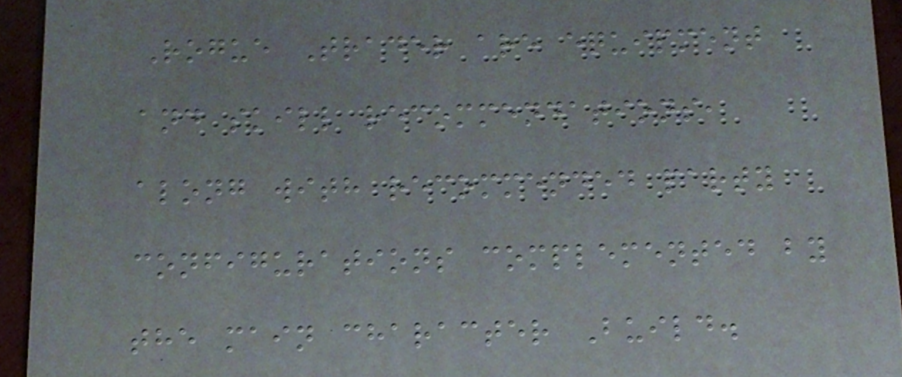Rogue Trader are equipment
and skill recommendations,
along with recommended party
configurations complemented by
the main character Build.
